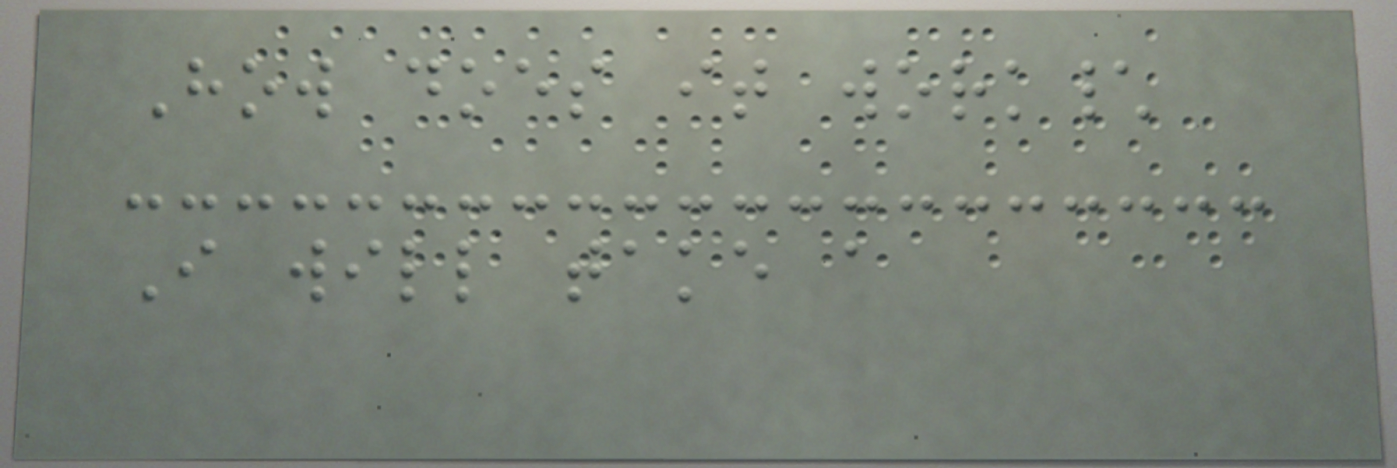How does it work\
I will take a
